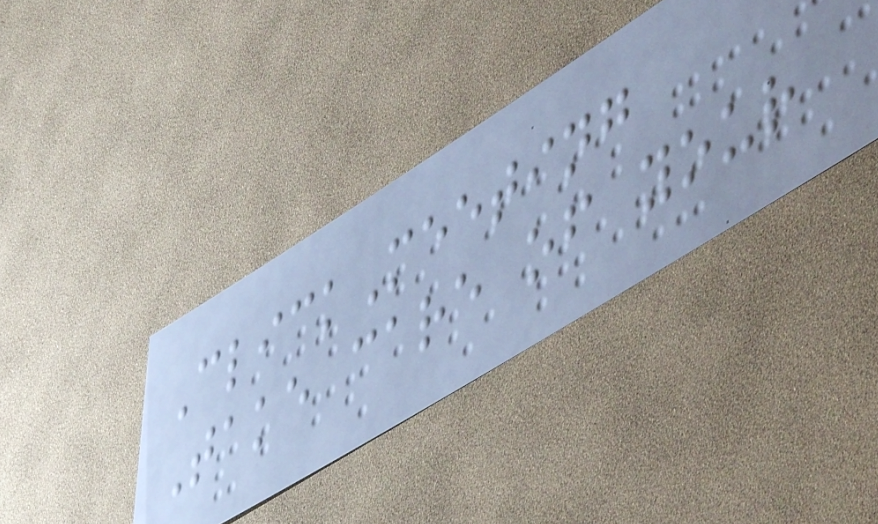ClickMeeting
Take care of your
